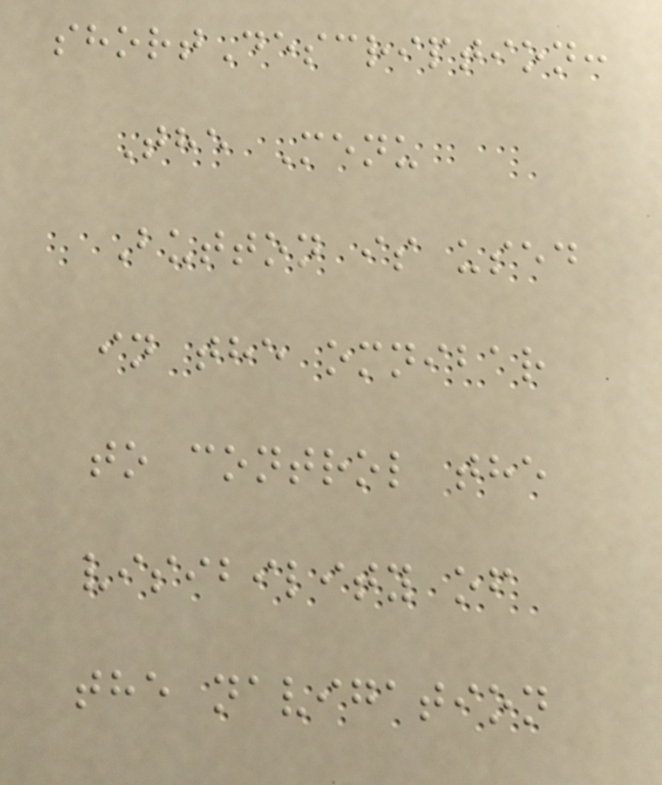shortDescription:
The Menu
Button is used
in the omnibar
to control the
visibility of
the navigation
